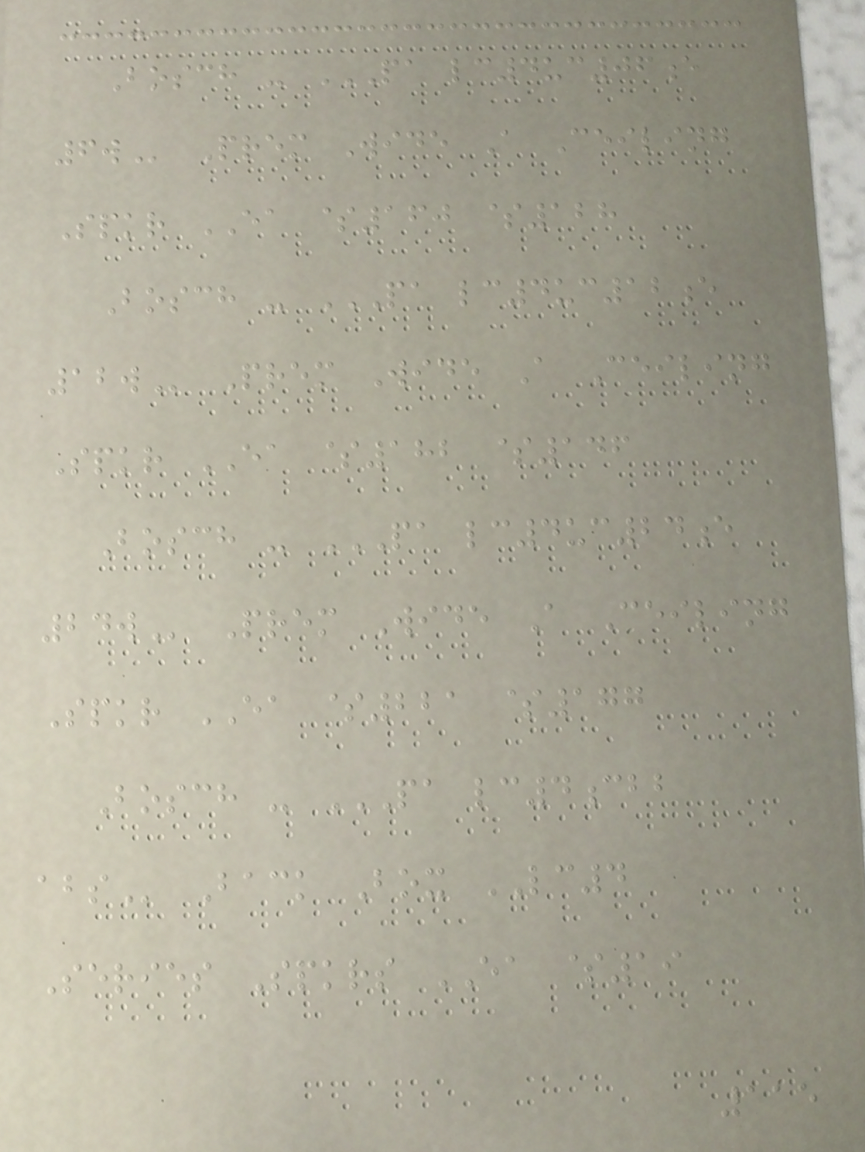Bosch - PA LC4UC06E
6W Prem Wide A Ceiling
Spkr EA $160 $128
Bosch - PA LC4UC12E
12W Prem Wide A Ceiling
Spkr EA $182 $146
Bosch - PA LC4UC24E
24W Prem Wide A Ceiling
Spkr EA $221 $177
Bosch - PA LC4CBB
ABS Back Box LC4
Series Spkrs EA $19
115
